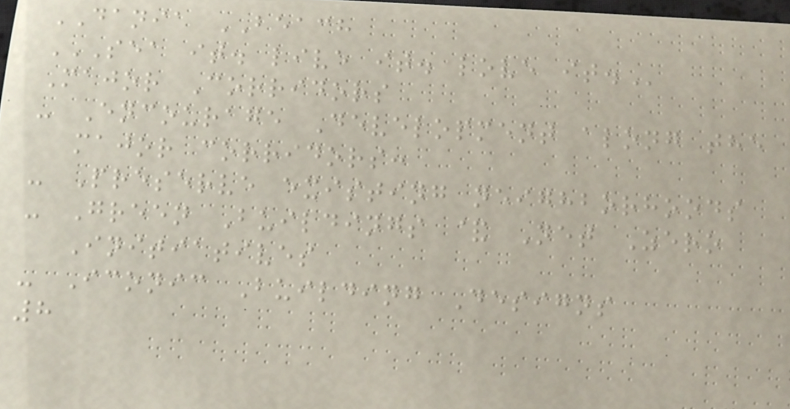DANIA BEACH
SEA IT. LIVE IT. LOVE IT.
Major Corridors
- Encourage Development along the
major corridors:
- Preserve existing neighborhoods
- Green Buildings & Net Zero
Initiatives
- Iconic Building Designs
8
